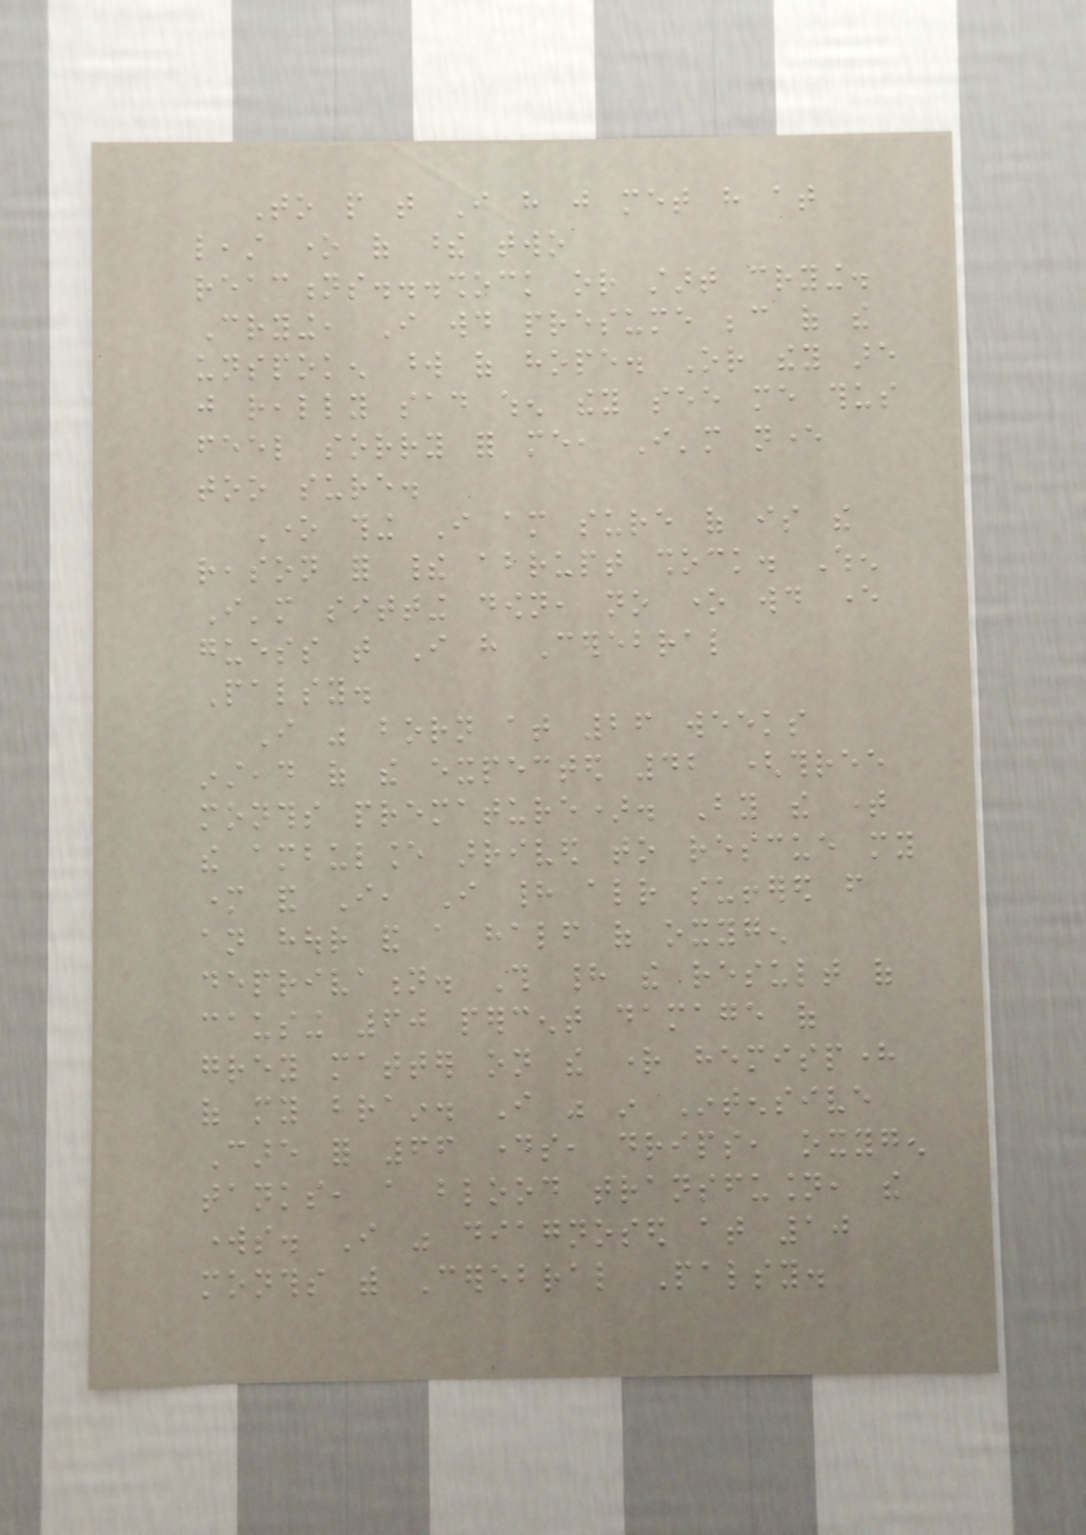To people that I have just met have at
least one of these two
reactions...shock or start crying.
Crying, I would presume because of the
unspoken word of hope. Or they are
just really sad when they see me thus
feel sorry for me, I'm never
too sure.
One thing I am sure of is the
reason for their abrupt shock. When
I'm sitting down, no one would ever
guess that I have Cerebral
Palsy.
I was born at 26 weeks
instead of the expected 42 (three
months premature). By the time
the ambulance arrived to rescue my
mother and I, I had already suffered from
an hour and a half of oxygen
deprivation. This had the result of
causing 60 percent damage of
grey matter on the right hemisphere
of my brain. I was in Intensive
Care for 66 days, drips, oxygen
tanks, a blood transfusion, the
works. I was diagnosed at 10
months with Cerebral Palsy.
